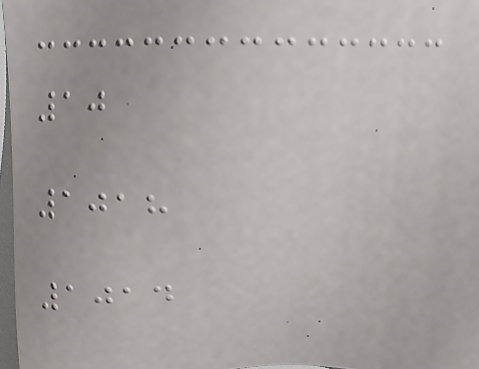10
1018
1014
